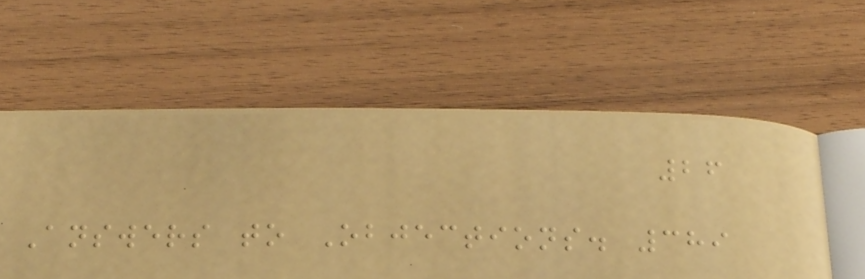26
Answers to Objections. 389
